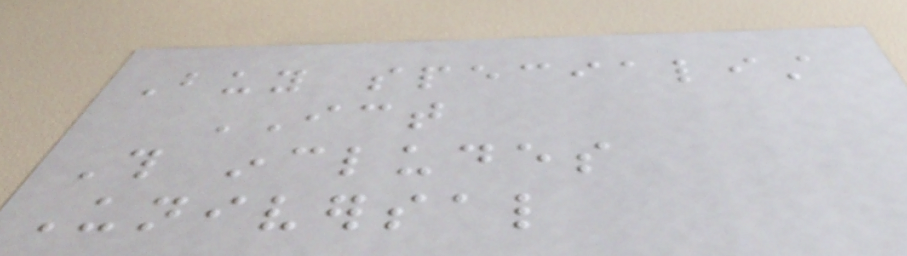Buy specialist
ICT
This includes
Universal
